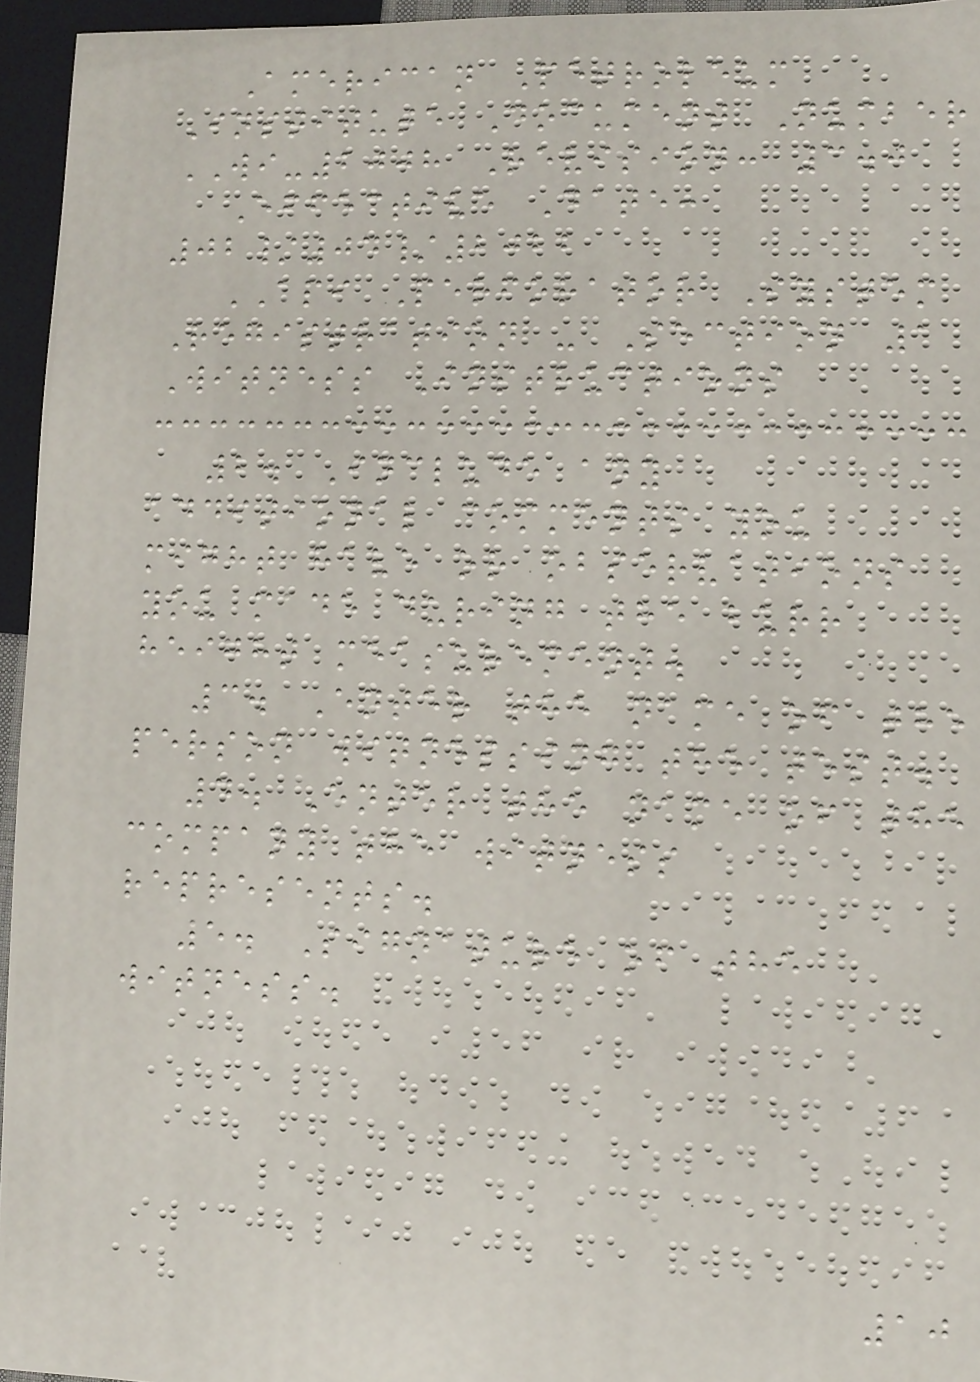American Petroleum
Institute Document Number
WI-2008 Revision: 3.0
Effective Date:
02/04/2022
API Perforator System
Registration - Section 1
Witness Instructions
2. Include any
additional comments you
might have or observations
you made during the burr
height measurement.
3. Enter the name of the
person witnessing the test.
4. Enter the name of the
company the witness
represents.
5. Signature of the
witness.
10
